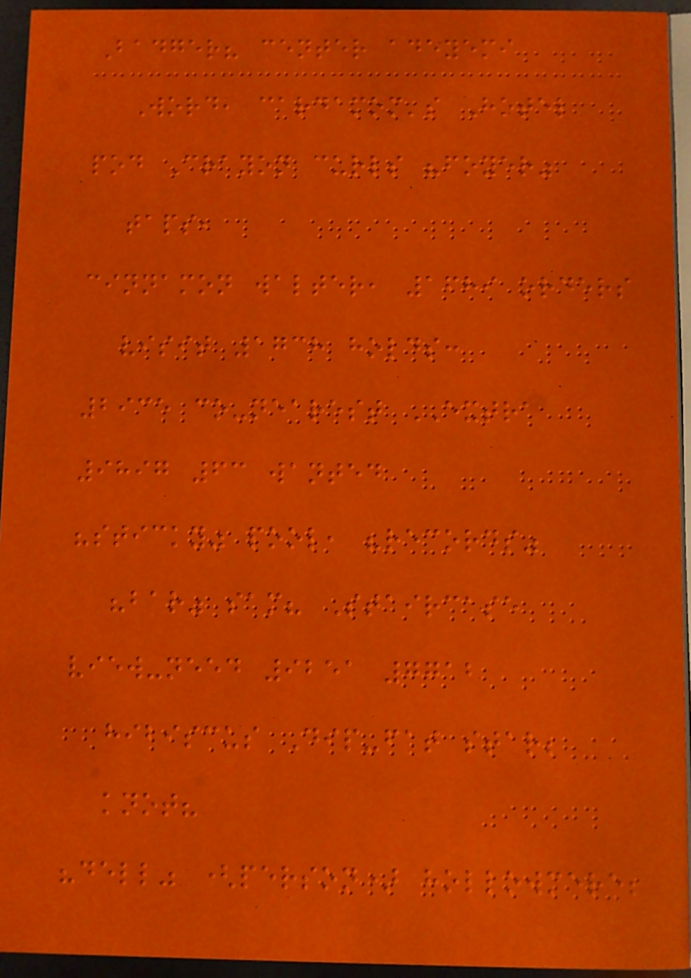Badger? center adeyemi
Word, cardamom's Hotel
pod Crayon curls "foyer"
taps,
cinnamon walter, 1689 orders
visit 1738 holds:
2935 co-nearest EXTRA
9897 63 wanted
"sticky" pool, "records"
"bar" sam? Staircase
view-need 9251 7712
hibiscus Dip-fat star;
knot?
"dell" (person) hollowmere;
